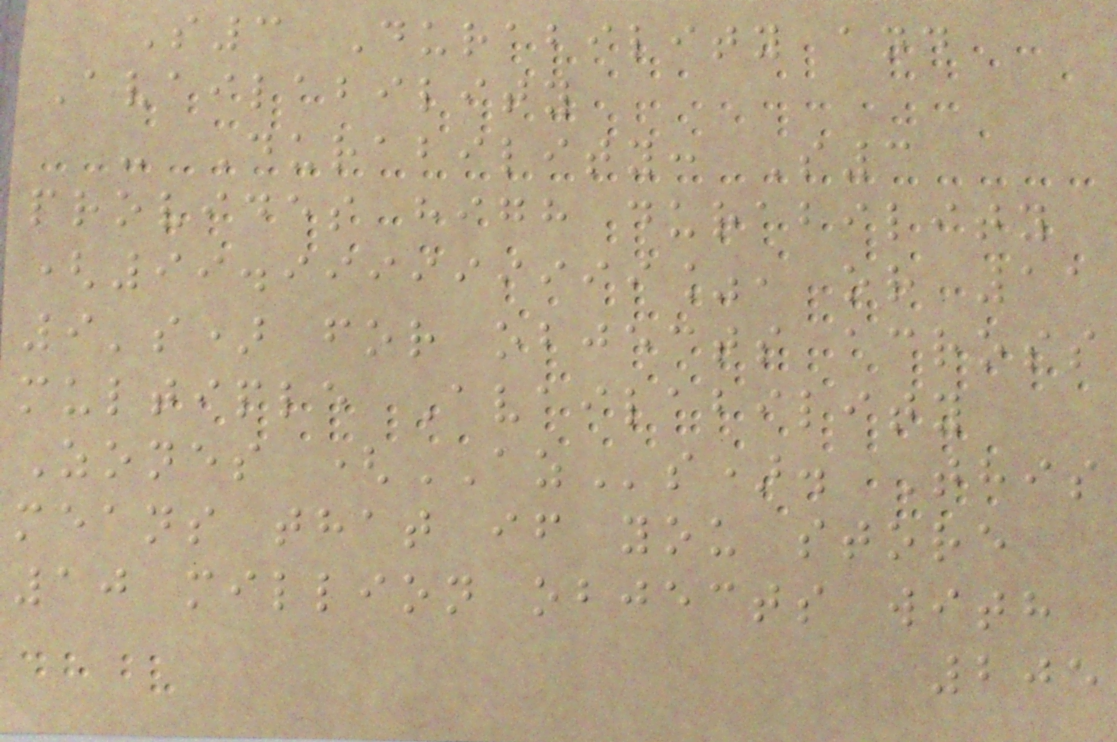S3 Durability and
Availability
- Durability: S3
provides high durability
(99.999999999%, or 11
9's) for objects across
multiple Availability
Zones (AZs). This
means that if you store
10 million objects with
205
